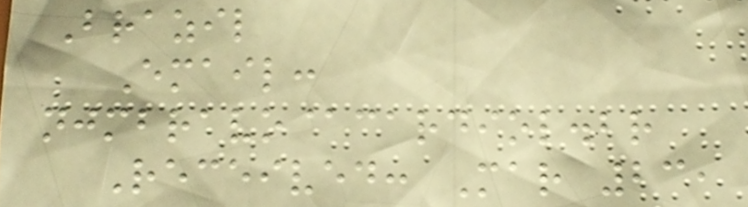Brazil
Email:
njmbravo@cardiol.br
Received: Mar 23,
